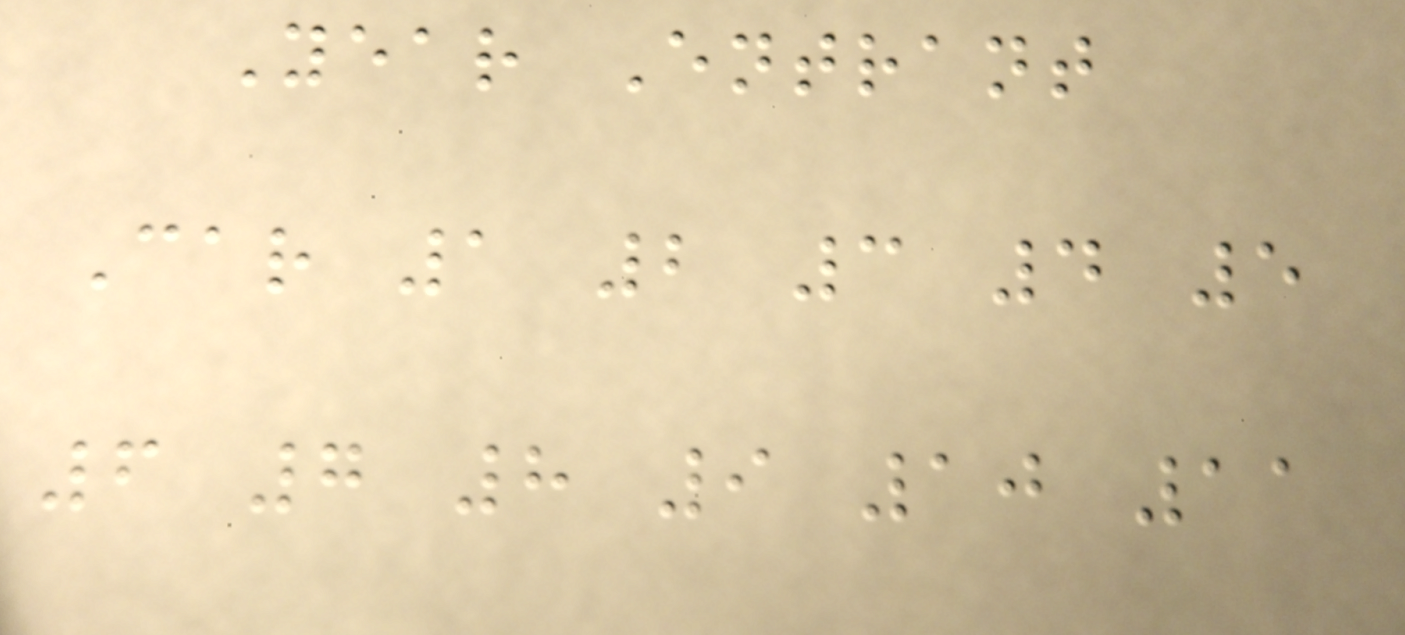Year Entrant
Car 1 2 3 4 5
6 7 8 9 10 11
